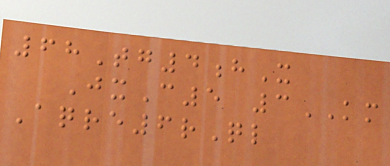68Tg4hX
JxC5 3KM
Aqre6rQl
